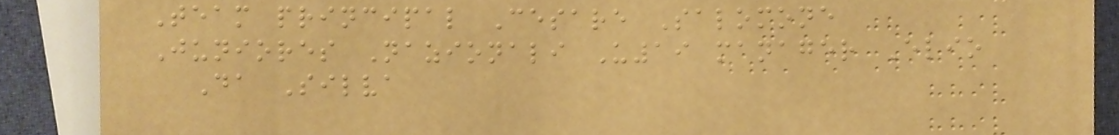Team principal Cesare Salomone
Juniores Nazionali U19 manager Elio
Da Silva
